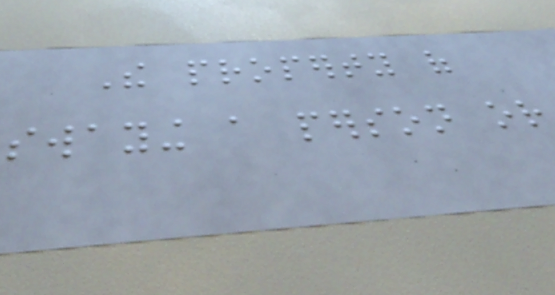The property of
swaying a person or
